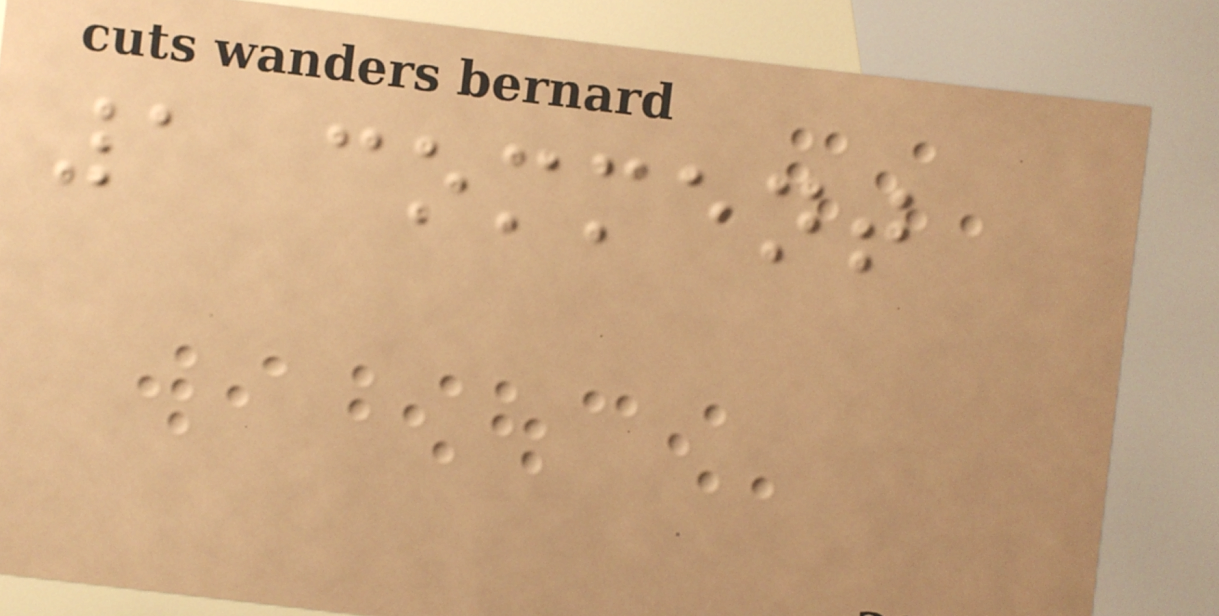1 comment
